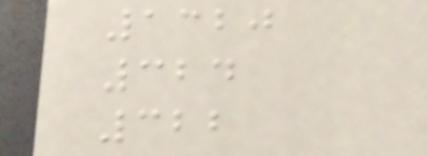1320
324
322
